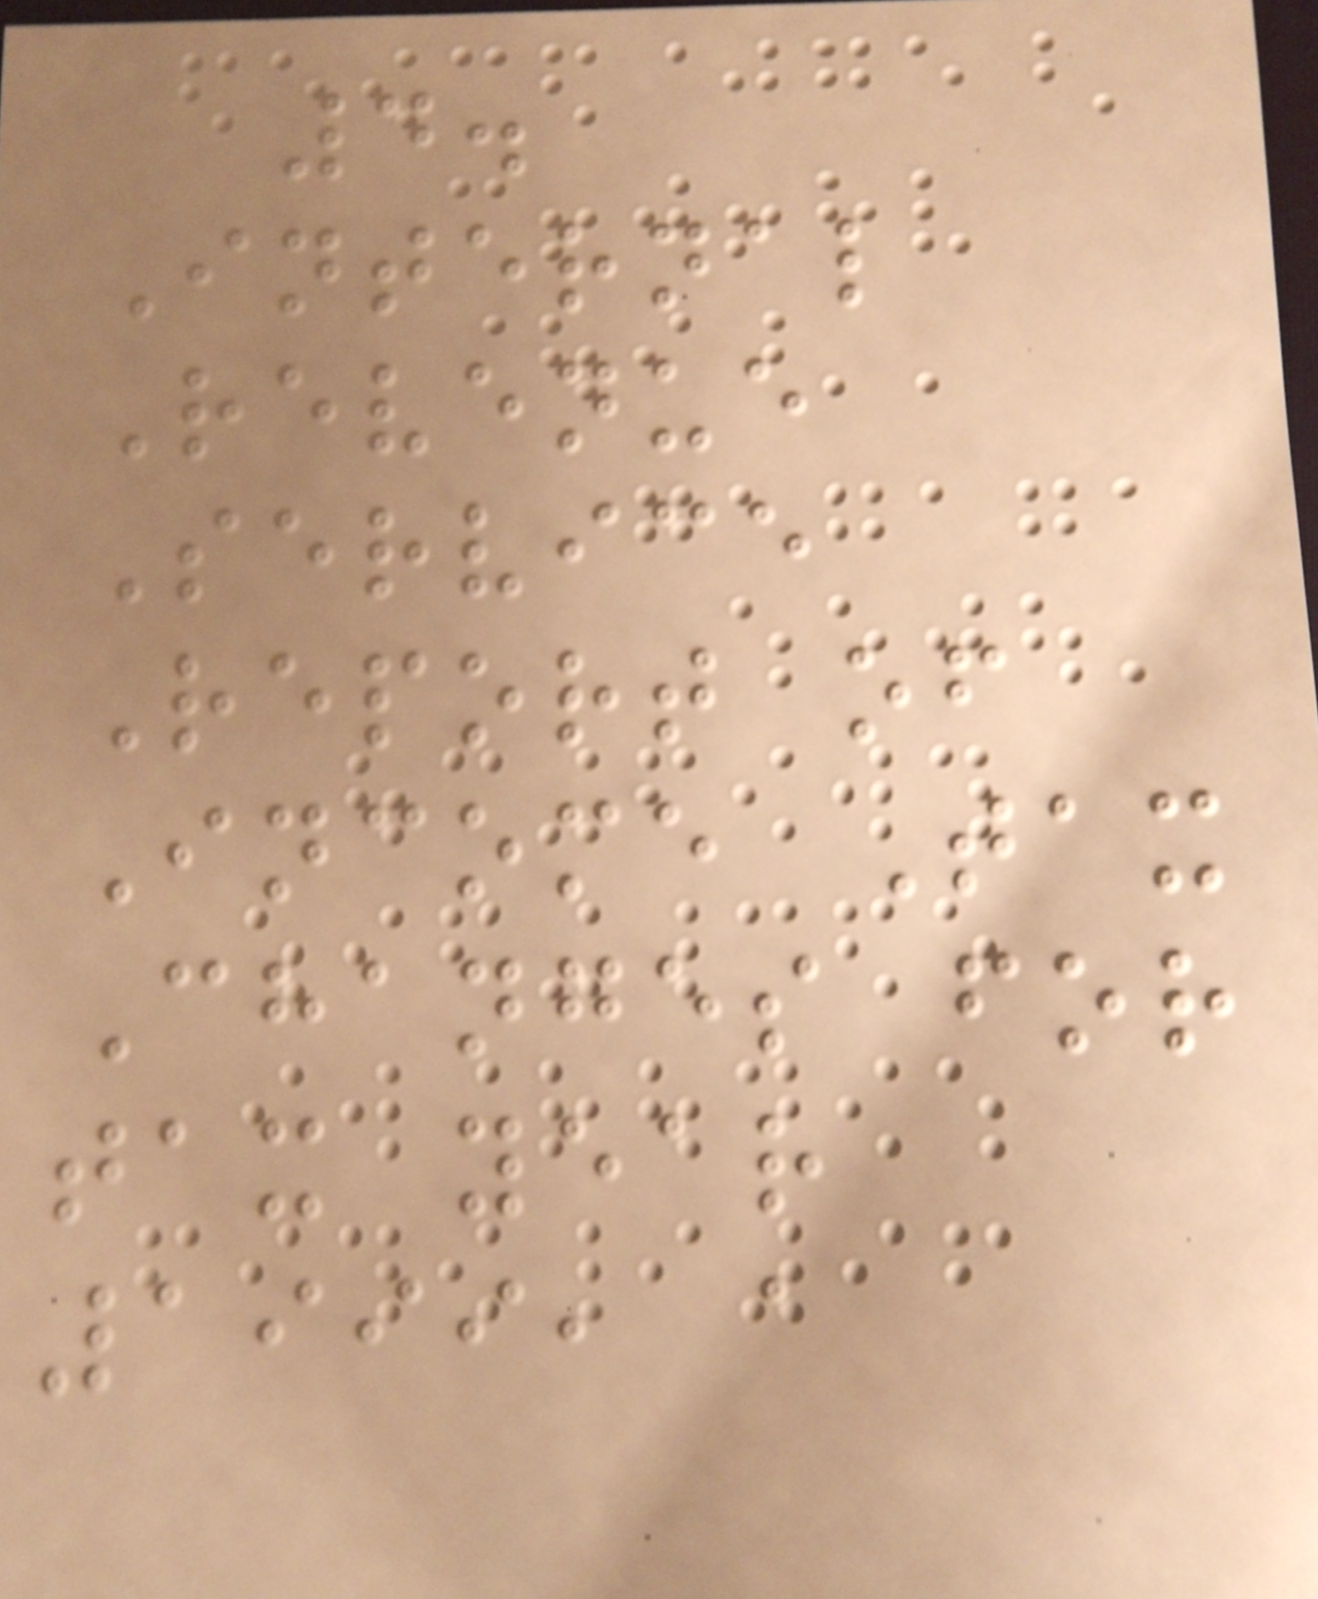4.
Internal
Revenue
Service
Report of
Income Tax
Changes for
tax year
1999, a
